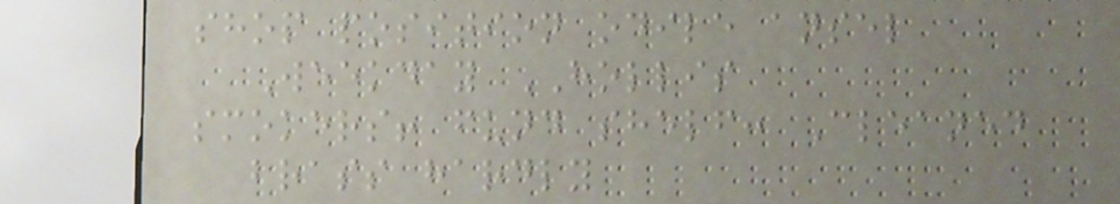shop position odile ansel
Weekday HOLLIS
smokers! fund shelf: Cleaned
brass hardly
